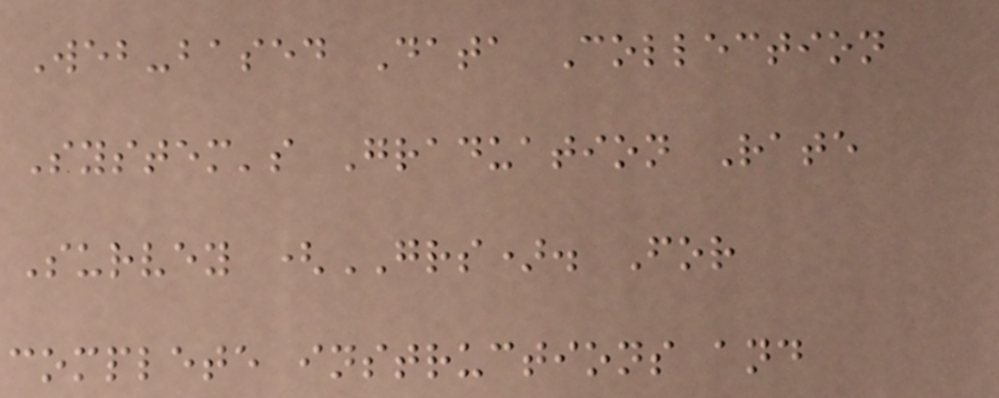Web-based Data Collection
System's Graduation Rate
Survey (GRS). For
complete instructions and
